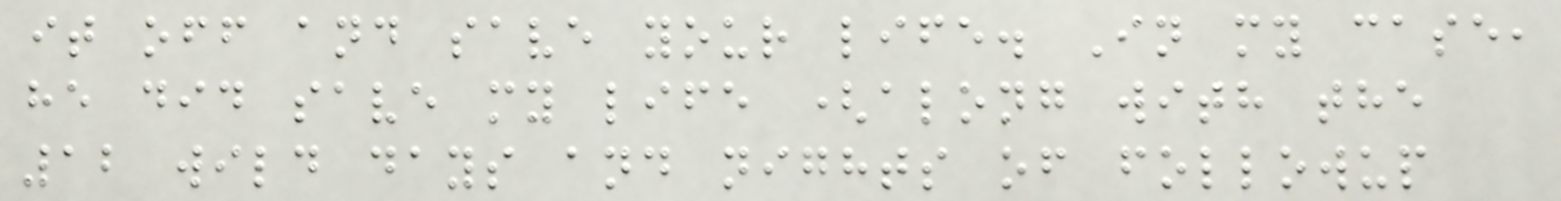it off and save your life. In my case,
he did save my life (along with the
12 wild days and nights of followup
